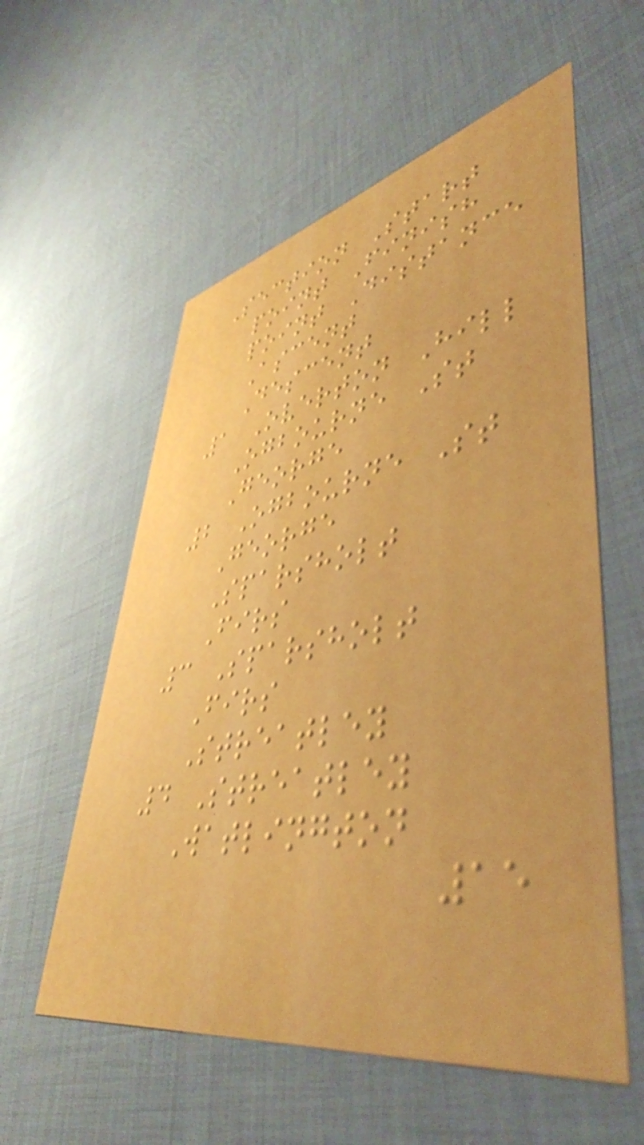Section Start
point Finish
point Distance
Ascent
Descent
1 Overton Hill
Ogbourne St
George
2 Ogbourne St
George
Sparsholt
Firs
3 Sparsholt
Firs
Streatley
4 Streatley
Watlington
15
